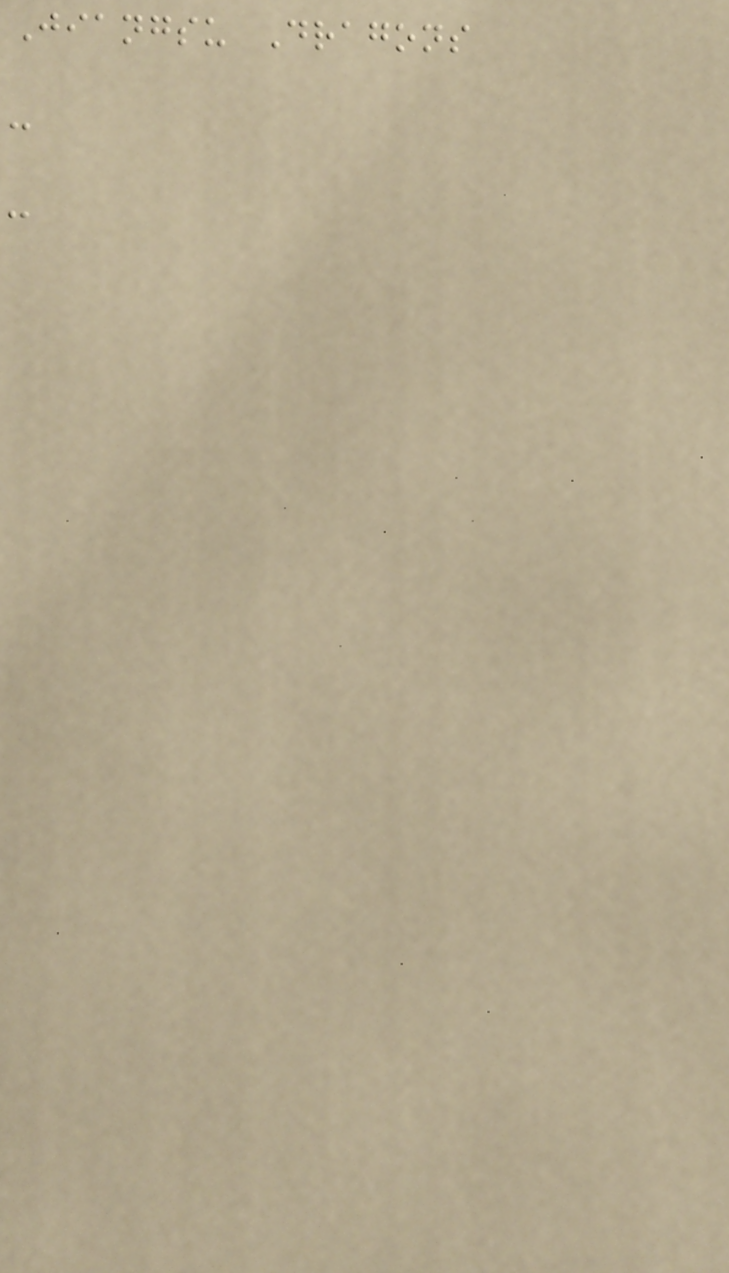Jiangsu Dragons
-
-
